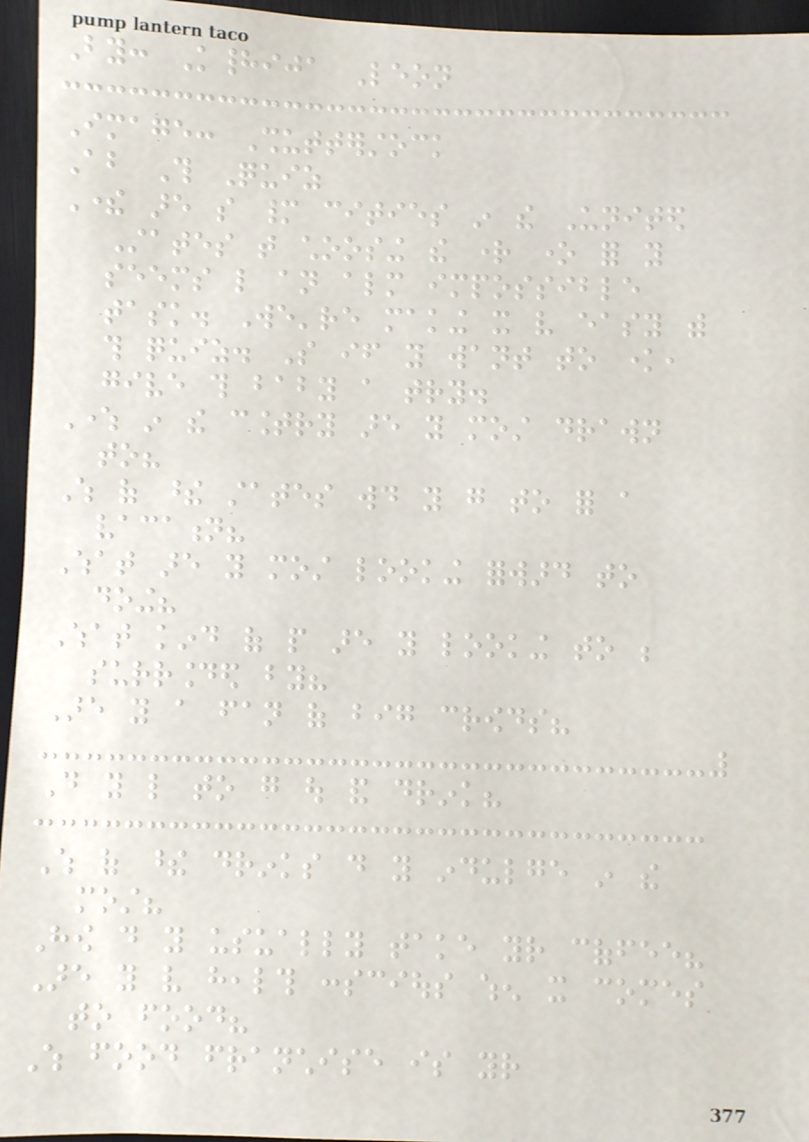By: Khadija Leon
Image: Shutterstock
About This Quiz
There are so many cities in the United
States that choosing the right one for you
seems like an almost impossible
task. We're making it very easy with
this quiz. So if you want to know,
give this baby a try.
Where in the country are you most drawn
to?
Which of these states would you go to for a
vacation?
What are you most looking forward to
doing?
What kind of people are you looking to be
surrounded by?
Are you a fan of big crowds?
Do you like to go out and drink?
Which of these drinks do you indulge in the
most?
How do you usually take your coffee?
Are you very health conscious when it comes
to food?
Which food franchise is your
